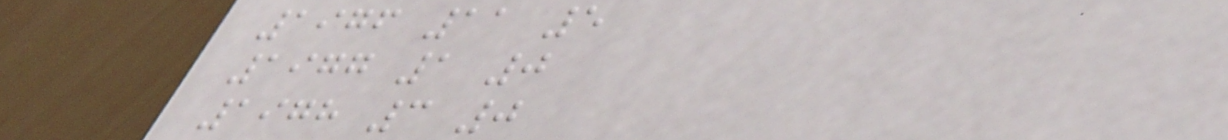1976 11 5
1977 1 0
1978 3 0
